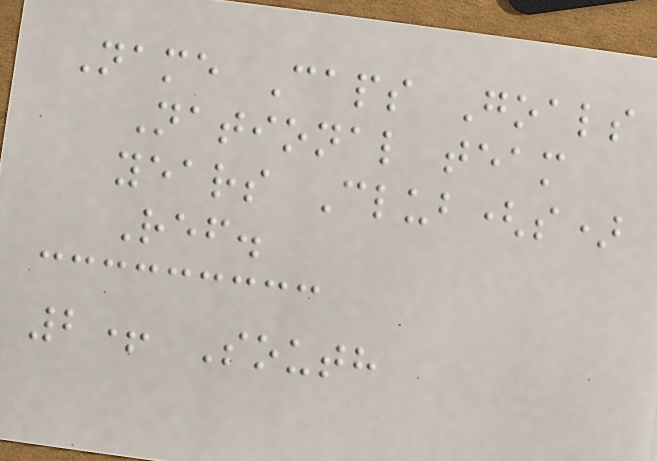Name Caps Goals
National team
years Club(s)
Ref.
2+ South
